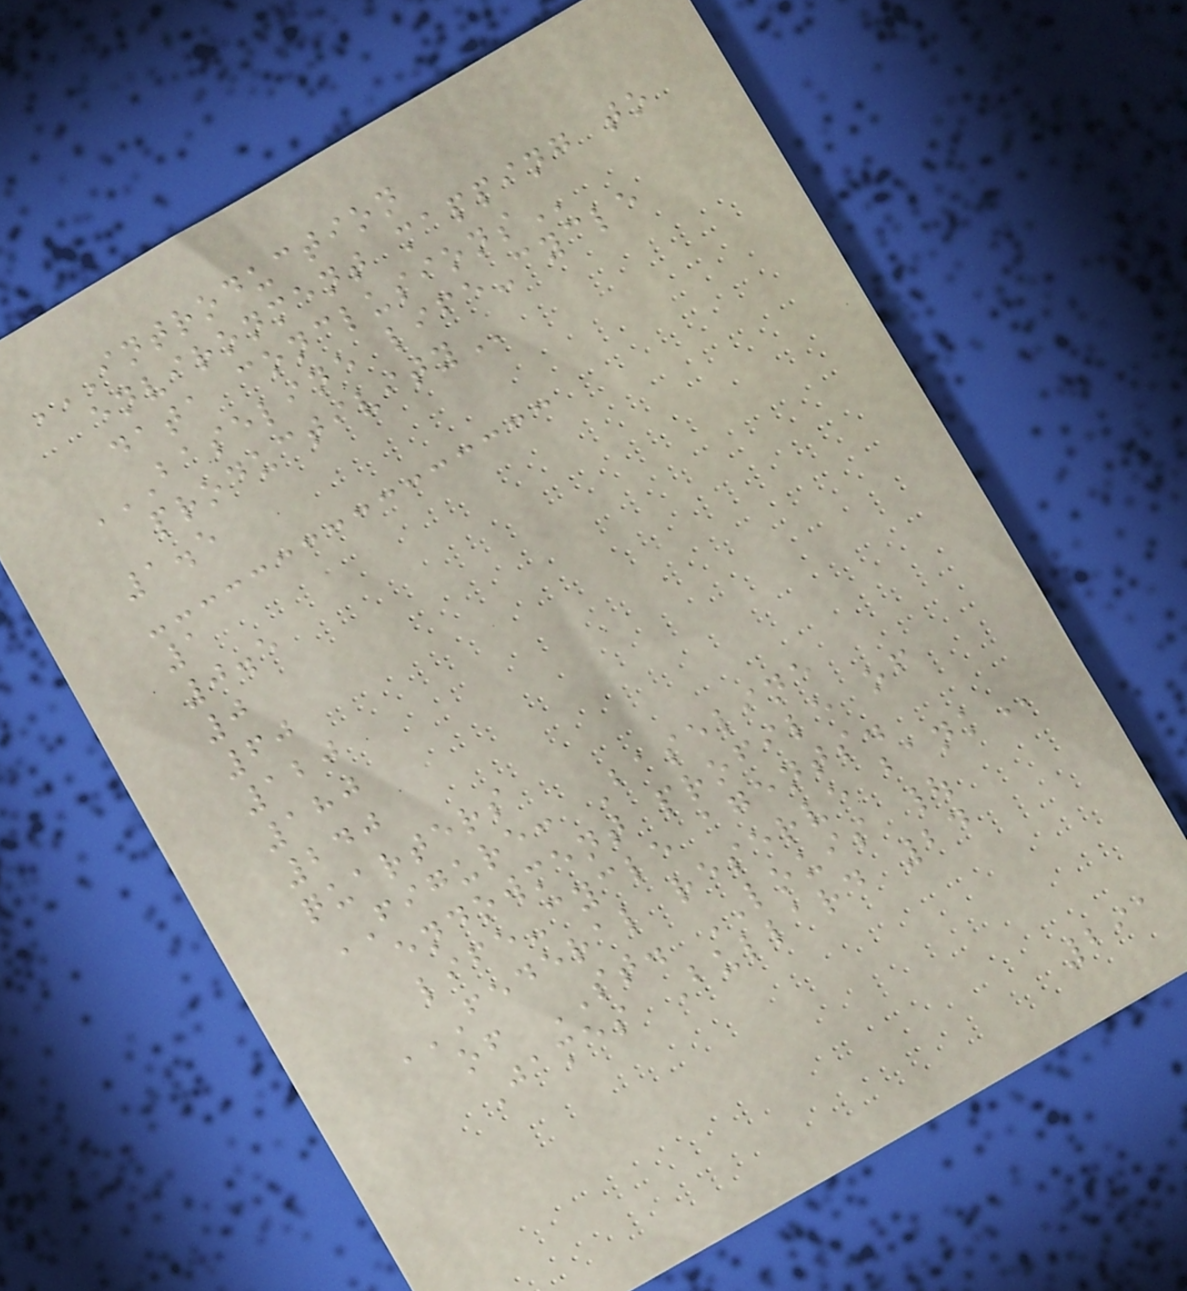INTRODUCTION
ENVIRONMENT MAPPING TO
DATA CONCLUSIONS
BASELINE LIFE-CYCLE
PRODUCTIVITY
1.5
1
0.5
0
60
120
180
240
quarters
FIGURE: Baseline
endowment profile of
life-cycle agents.
FEDERAL RESERVE BANK
of ST. LOUIS |
James Bullard 24
291
